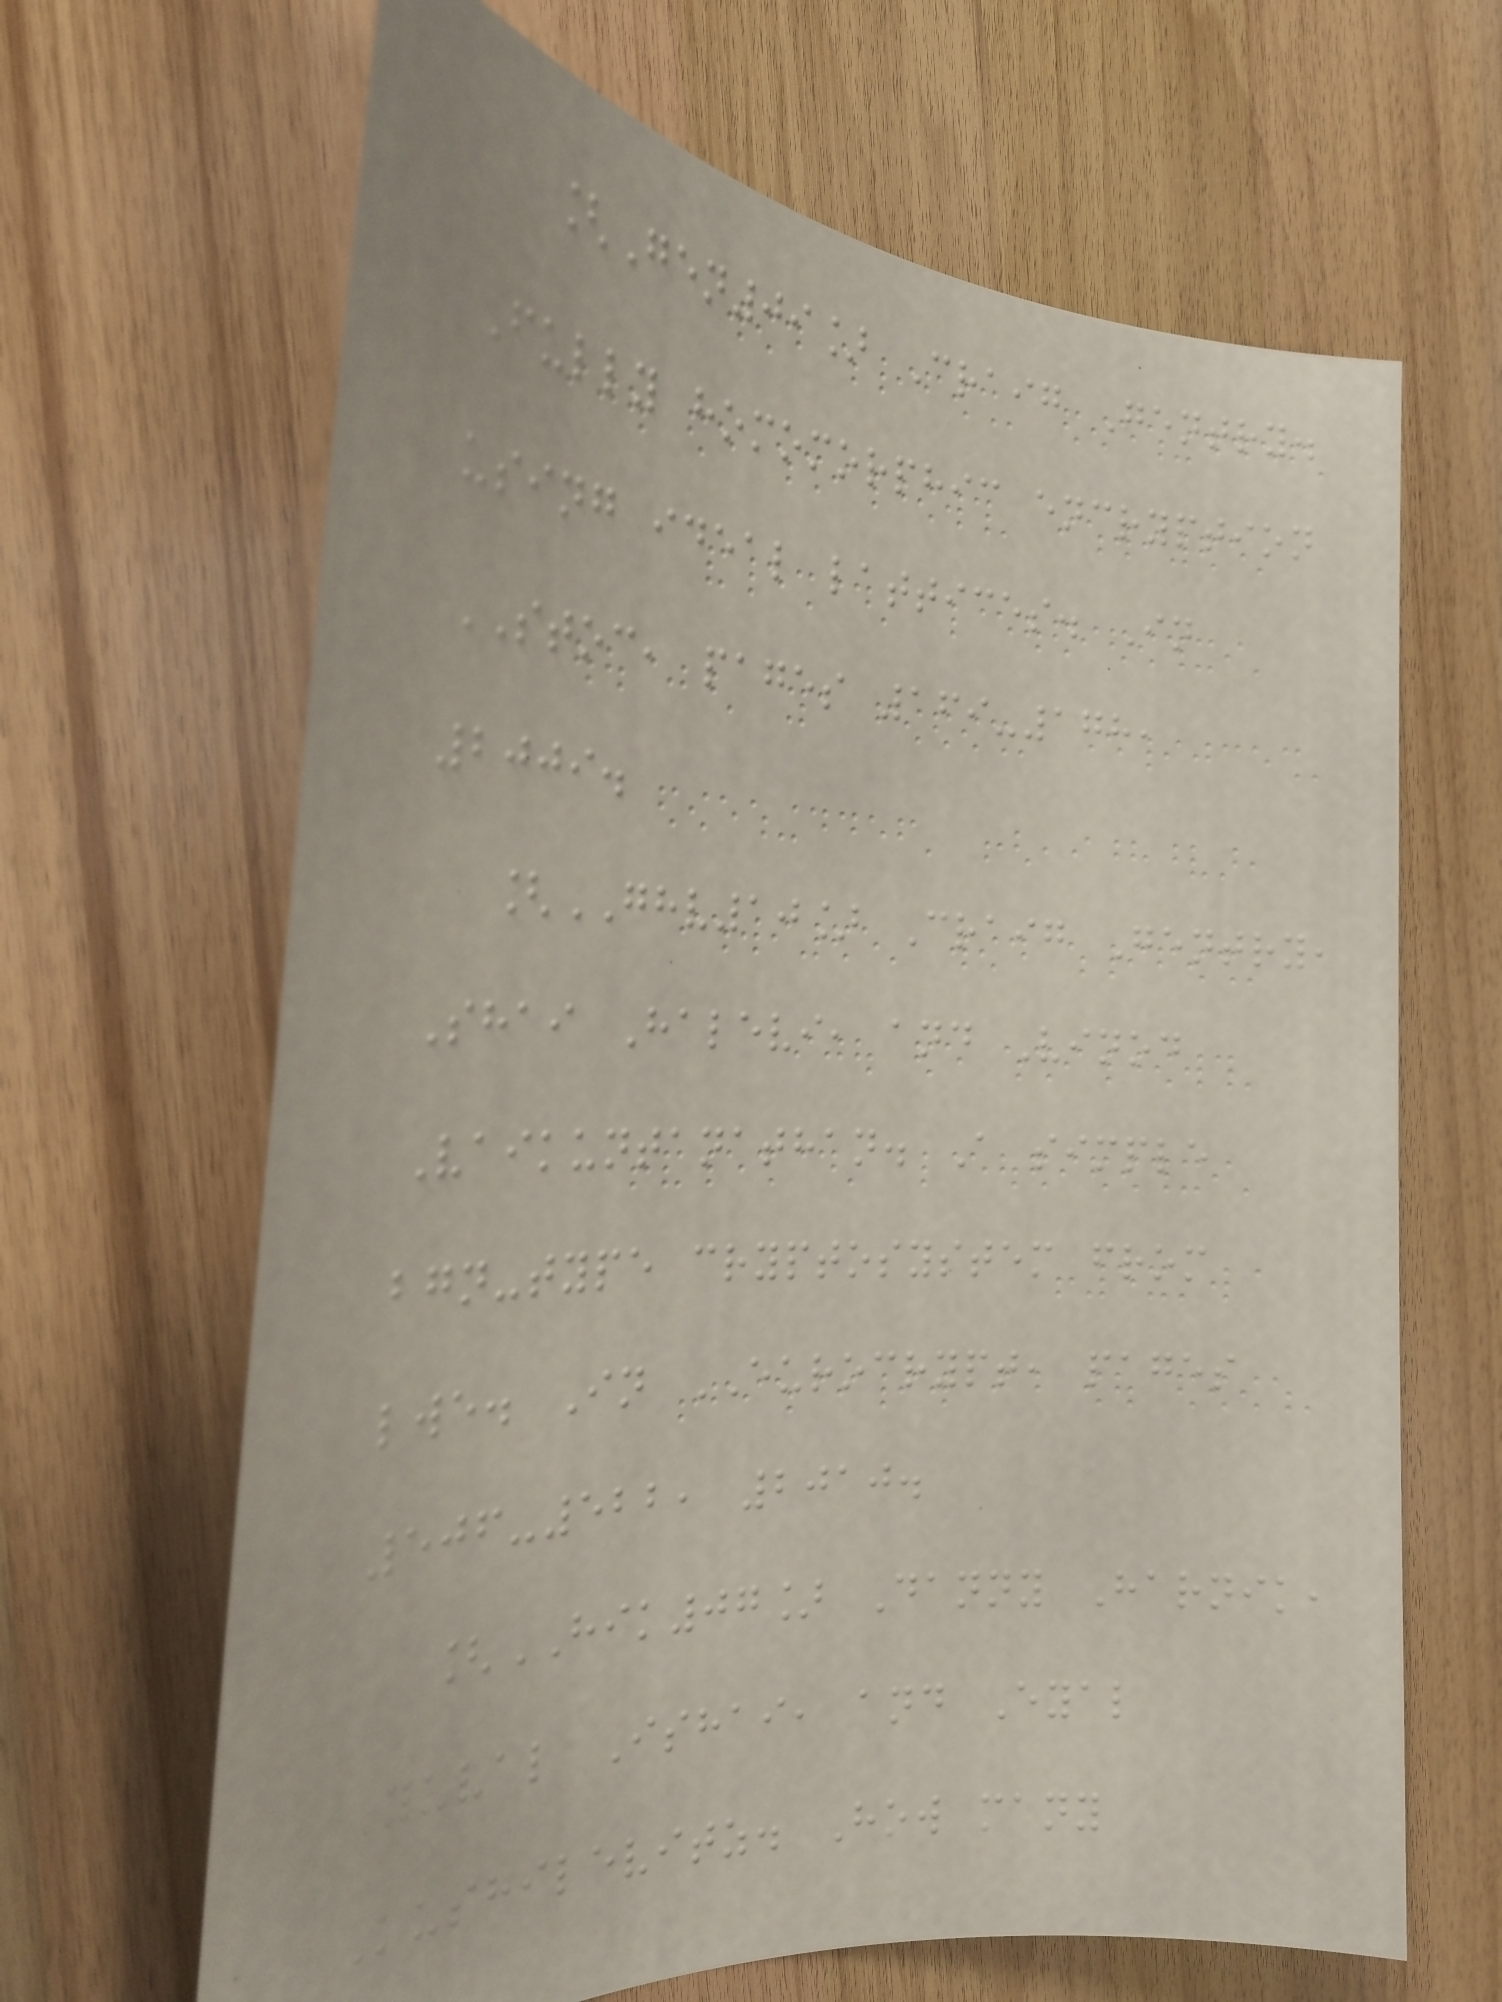[Gen09] Craig Gentry.
Fully homomorphic encryption
using ideal lattices. In
STOC, pages 169-178,
2009.
[GHV10] Craig Gentry,
Shai Halevi, and Vinod
Vaikuntanathan. A simple
bgn-type cryptosystem from
lwe. In EUROCRYPT, pages
506-522, 2010.
[HIK07] Danny Harnik,
Yuval Ishai, and Eyal
Kushilevitz. How many
